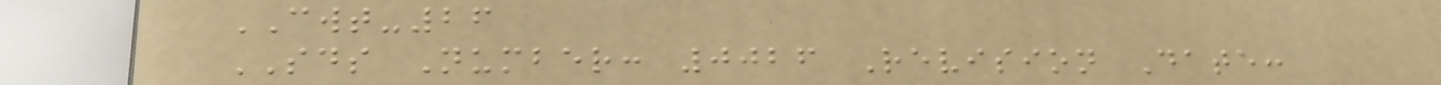CWT-26
SDS Number: 0026 Revision Date:
